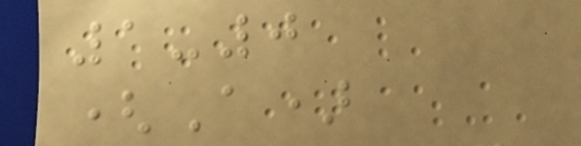1-0
(A)
